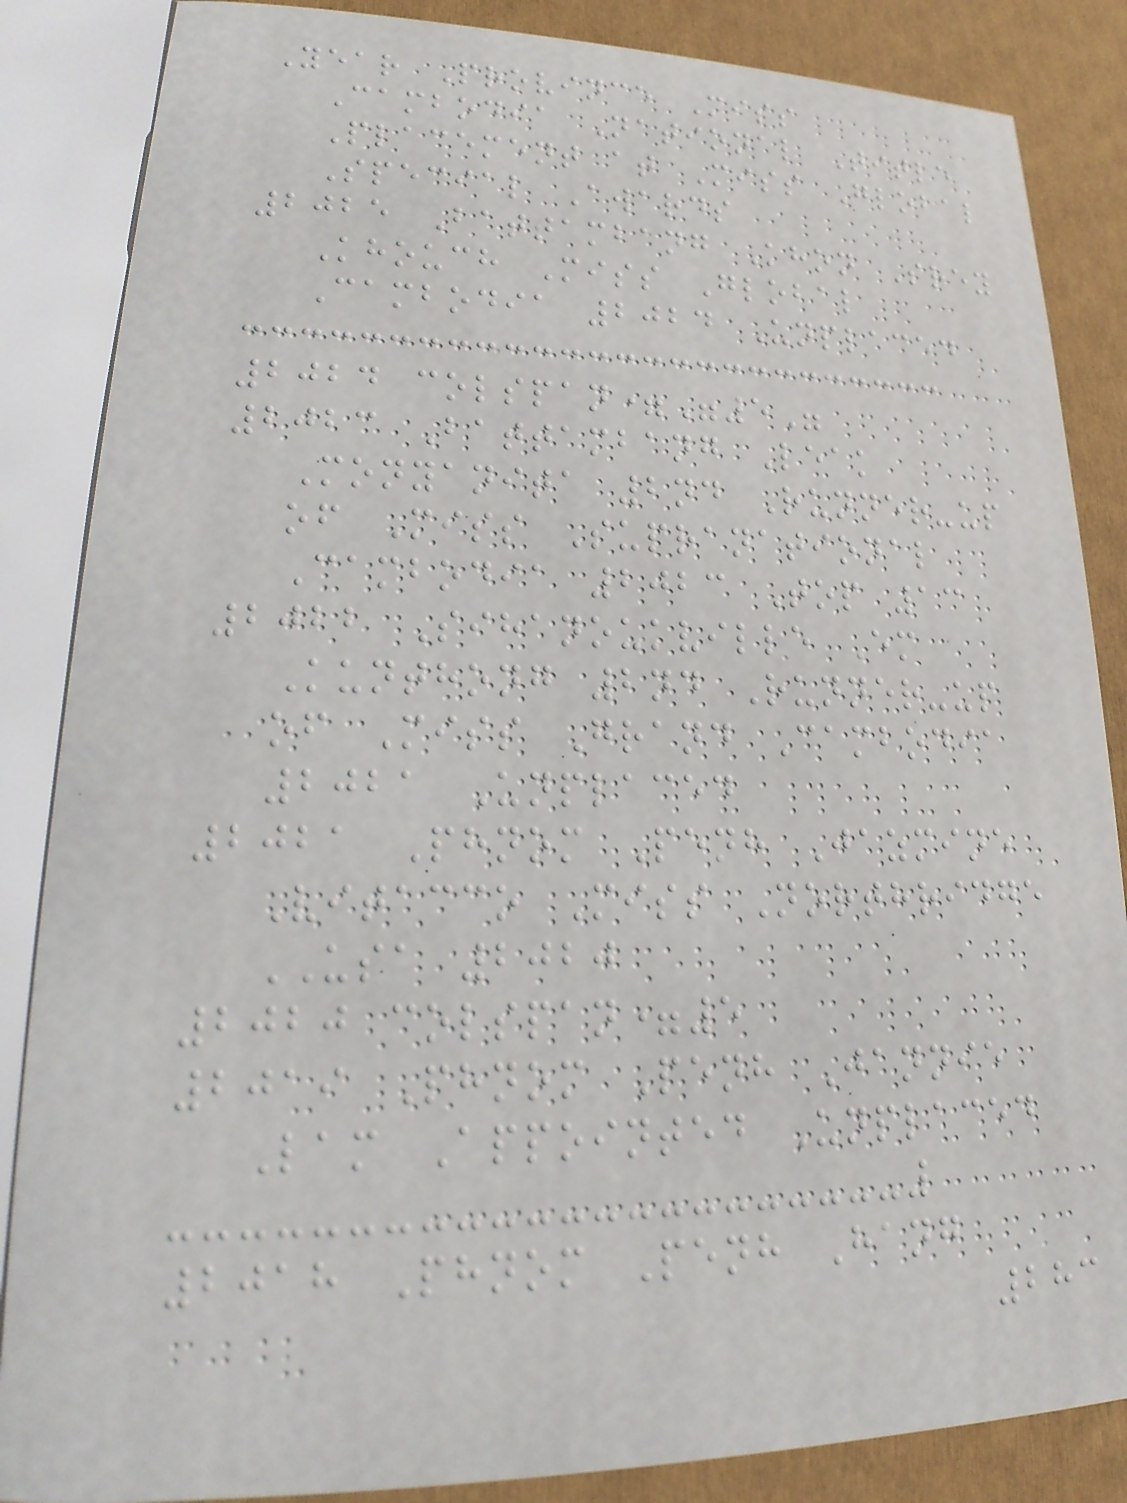Year Province Miss
Cambodia National Title
Placement at Miss Global
Special Awards
2025 Battambang Khon Srey
Khouch Miss Global
Cambodia 2024 Unplaced
2024 colspan="5"
2023 Battambang Leak
Monyanita 2nd Runner-up
of Miss Supranational
Cambodia 2023 Top 13
2022 Sihanoukville Em
Kunthong 2nd Runner-up
of Miss Grand Cambodia
2021 Unplaced
2021 Phnom Penh Jazmine
Vitacco Miss Northridge
USA 2020
2020 colspan=5
2019 Phnom Penh Jannie
Lam Appointed Unplaced
2018 Phnom Penh Hang
283
